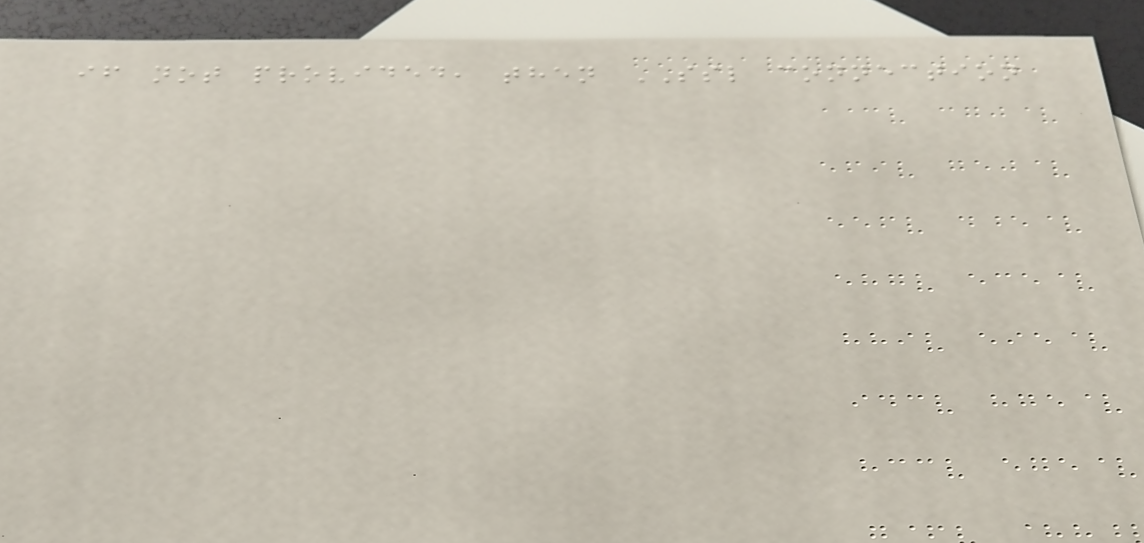if not provided, then SSL connection
